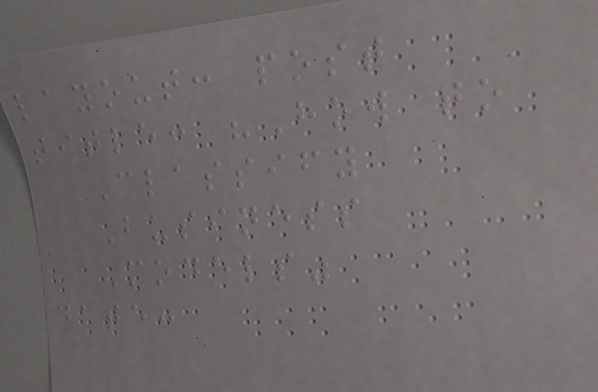layout: post
title: "How to
Classify
Business
Models"
date:
